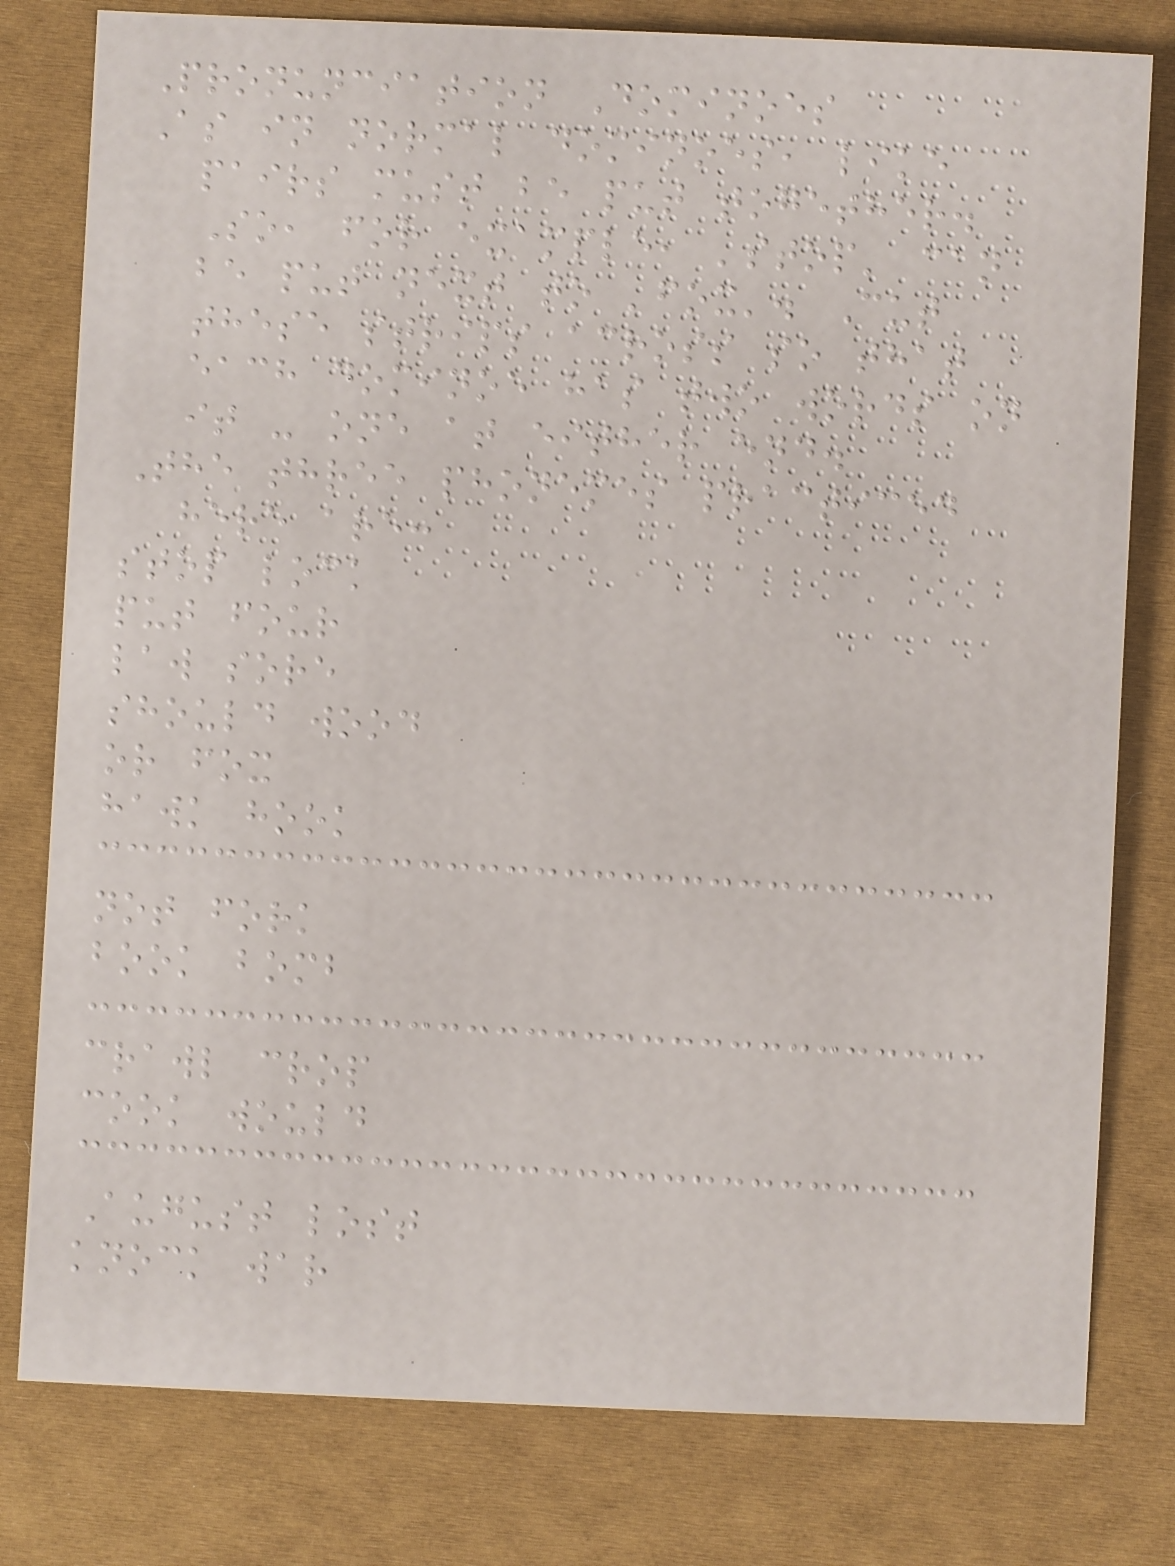Pronunciation Dominoes
As in normal dominoes, like
pairs must be put together.
So, for example, 'stop' can
be put next to 'fox'. Cut
these strips across so that
each dominoe has two words on
it - one at either end.
The three phonemes practiced
here are:
stop lock
put four
law sore
should wood
or fox
hawk hook
not fork
book bomb
crawl crop
cook would
August lost
knock war
